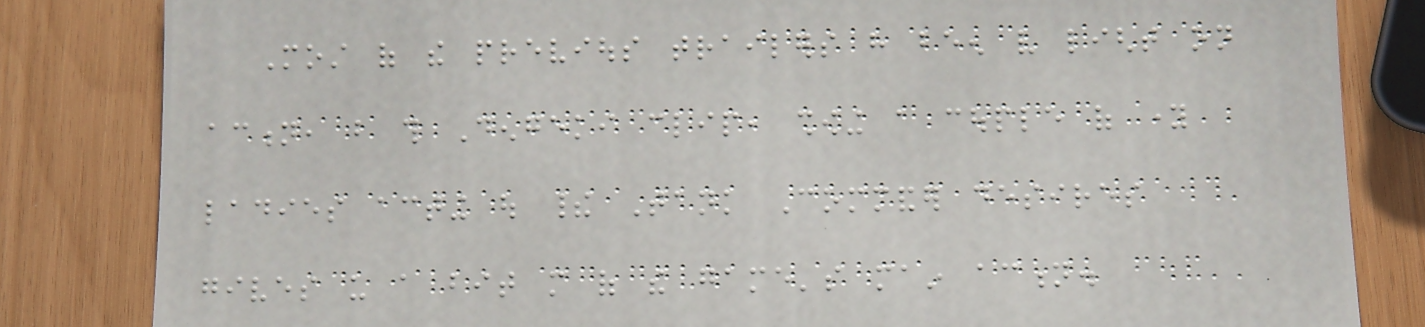Most of the previous trailers have been very light on
action, but this Dengeki clip, showing a couple of young
ladies acting out their Tank Commander desires
gives us a bit more of the game's main action.
